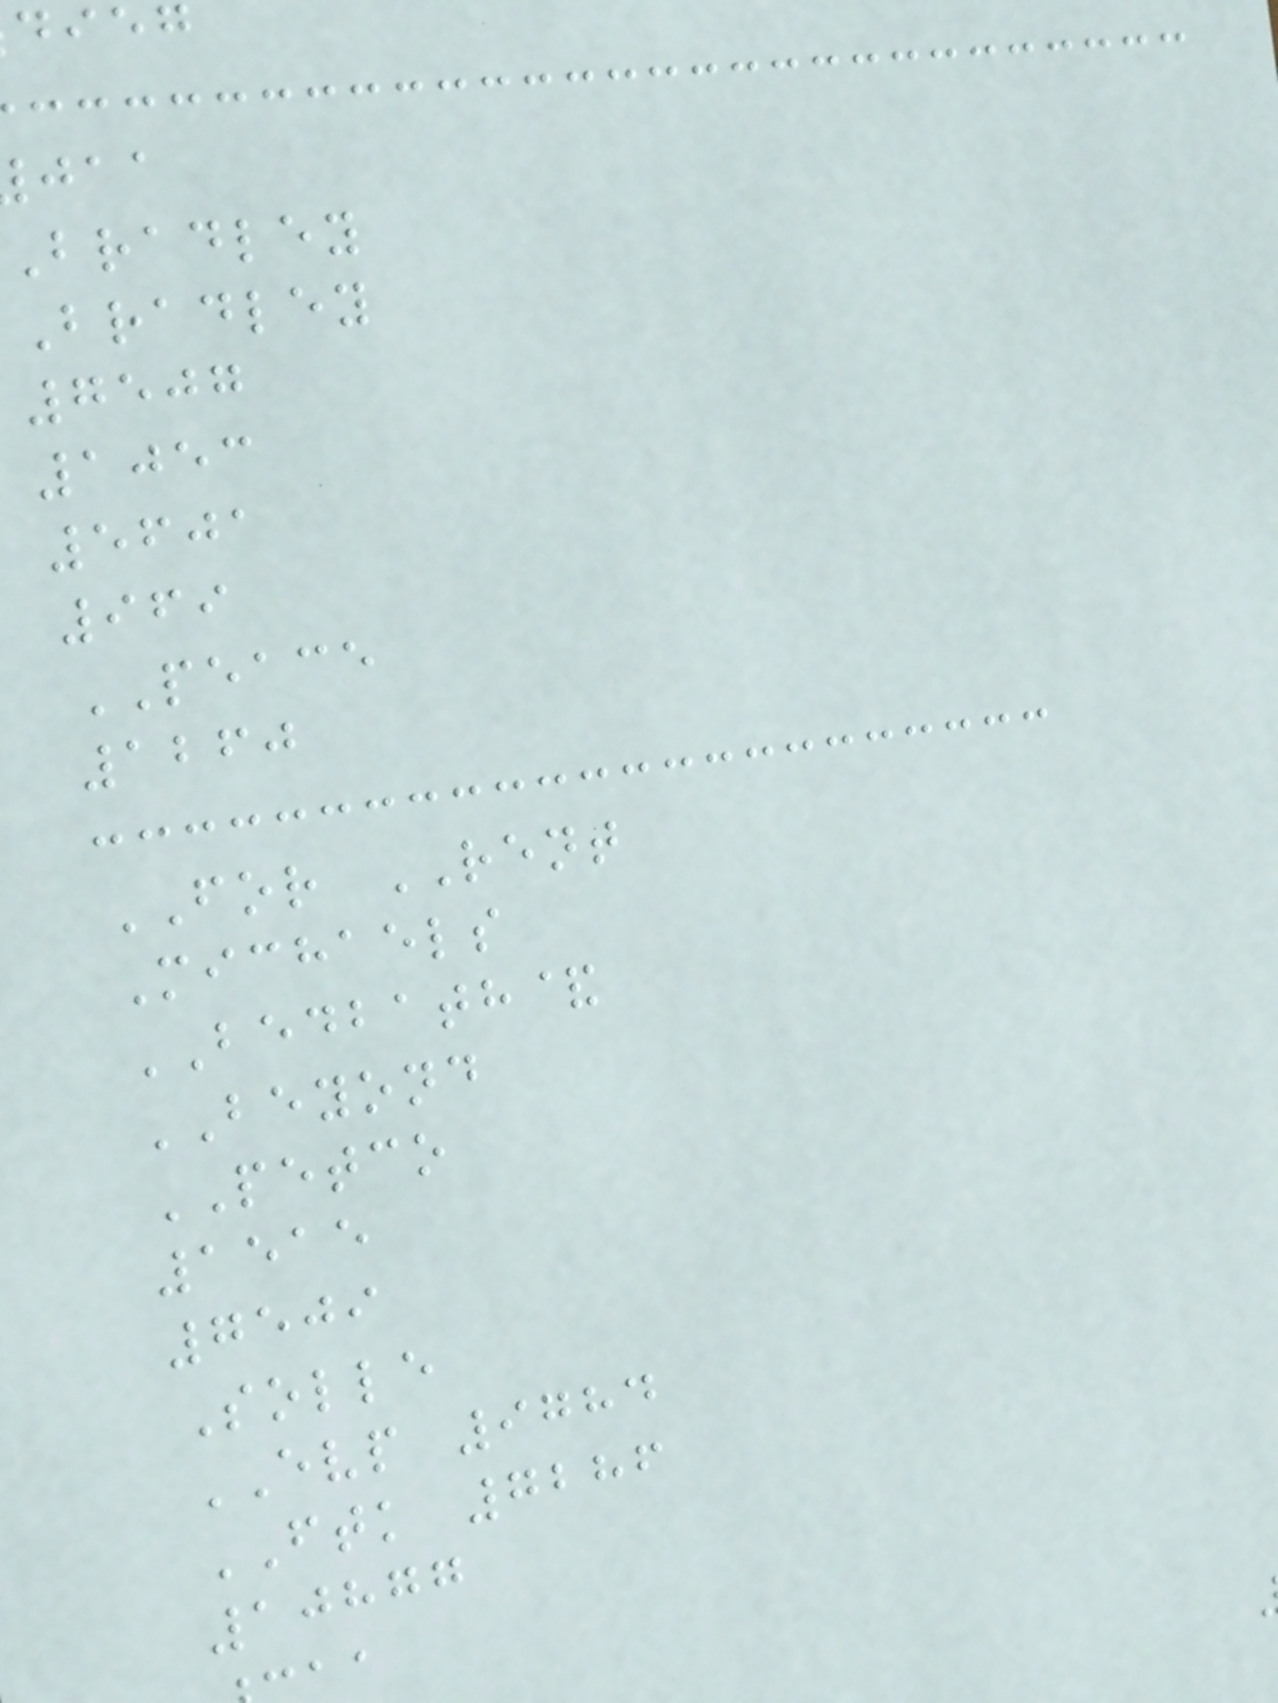dieg
Bradley
Bradley
7507
1053
5601
969
PEACE
1260
FOR RENT
Michaels
BEDBATH&
BEYOND
PETCO
1515
7509
Solle
EVP 9784
FTK 7286
10877
